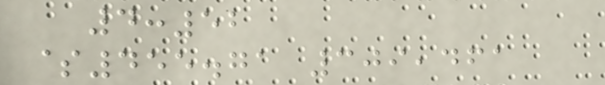4:52
$455.71 309,461
